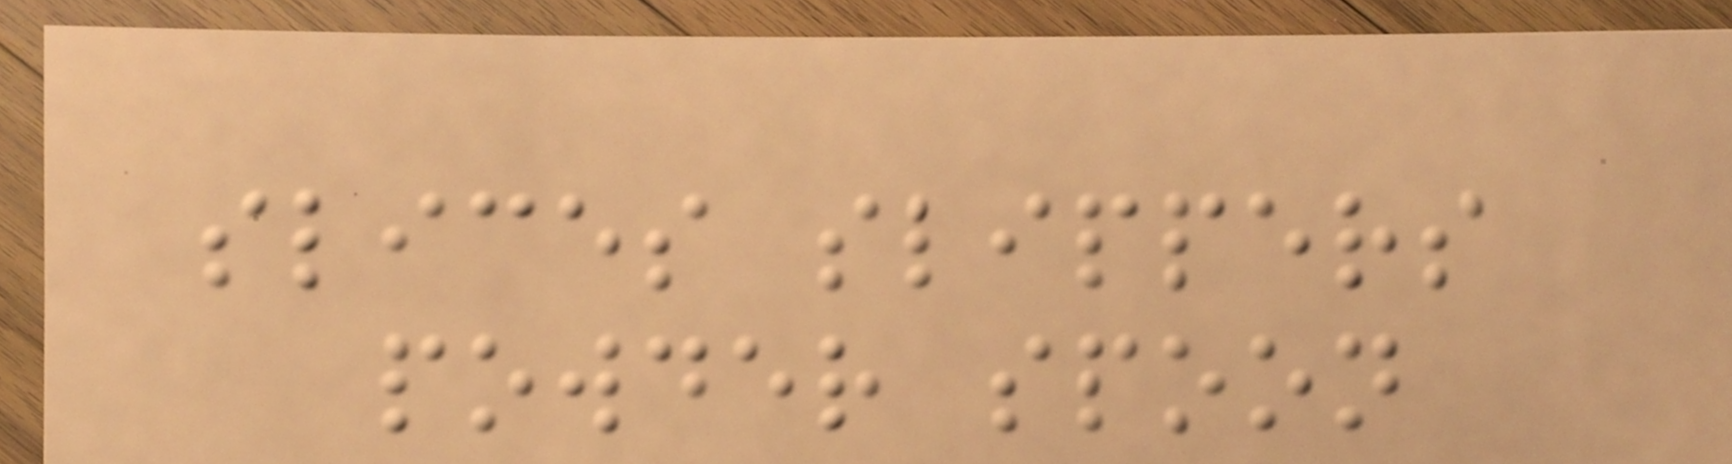slices slippers
powder spoon
